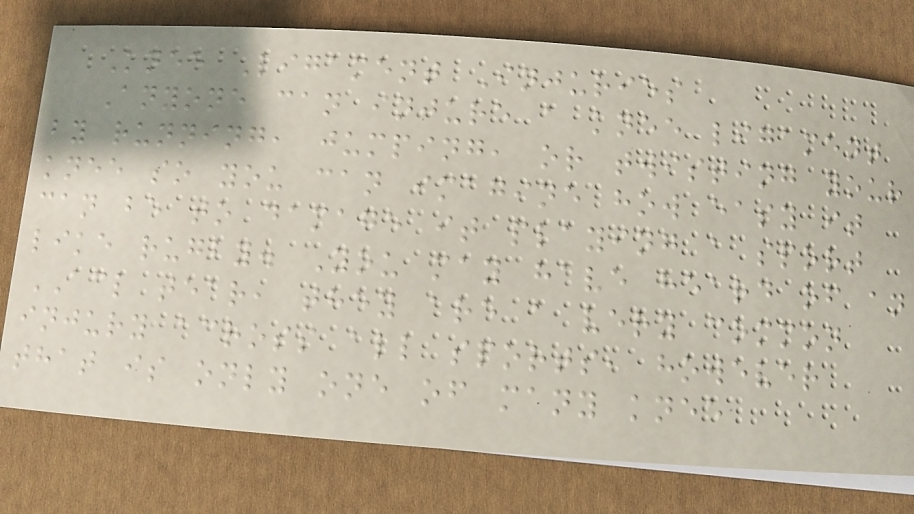Knee Ligament Injuries
Anyone can injure a knee ligament
by running, jumping, or twisting your
knee so you can imagine how easy it
can be to damage it playing a sport
like rugby. You may have heard of an
ACL tear, they are a very common
injury across all sports, however
that is only one of many knee
